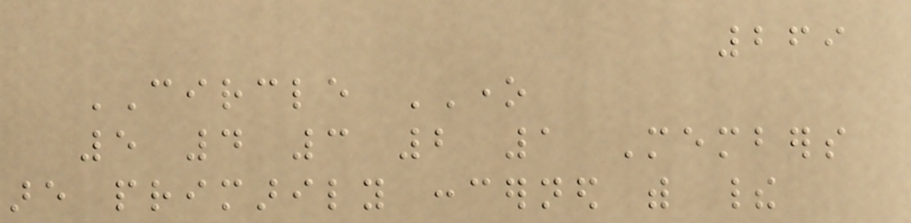269
CIRCLE ONE
5 4 3 2 1 Members
are primarily concerned with their
